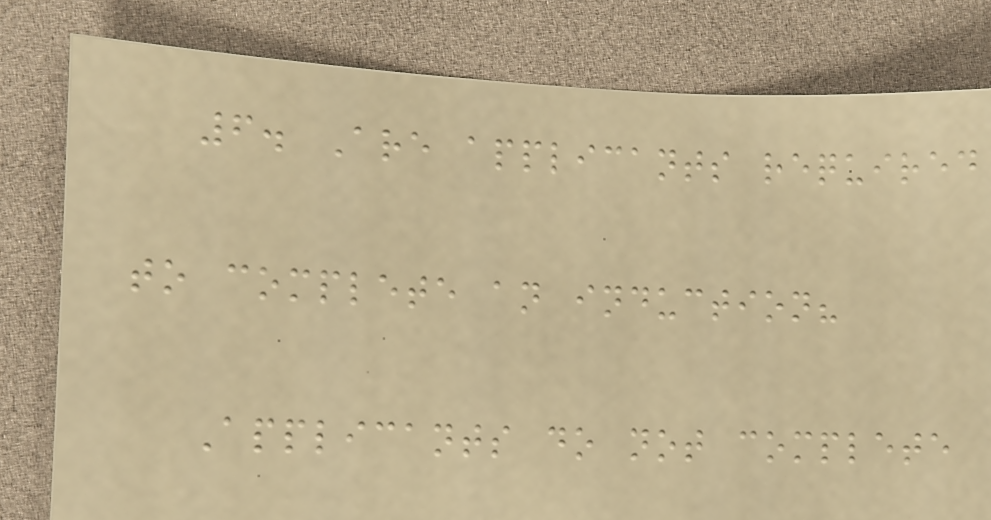6. Are applicants required
to complete an induction?
Applicants do not complete
